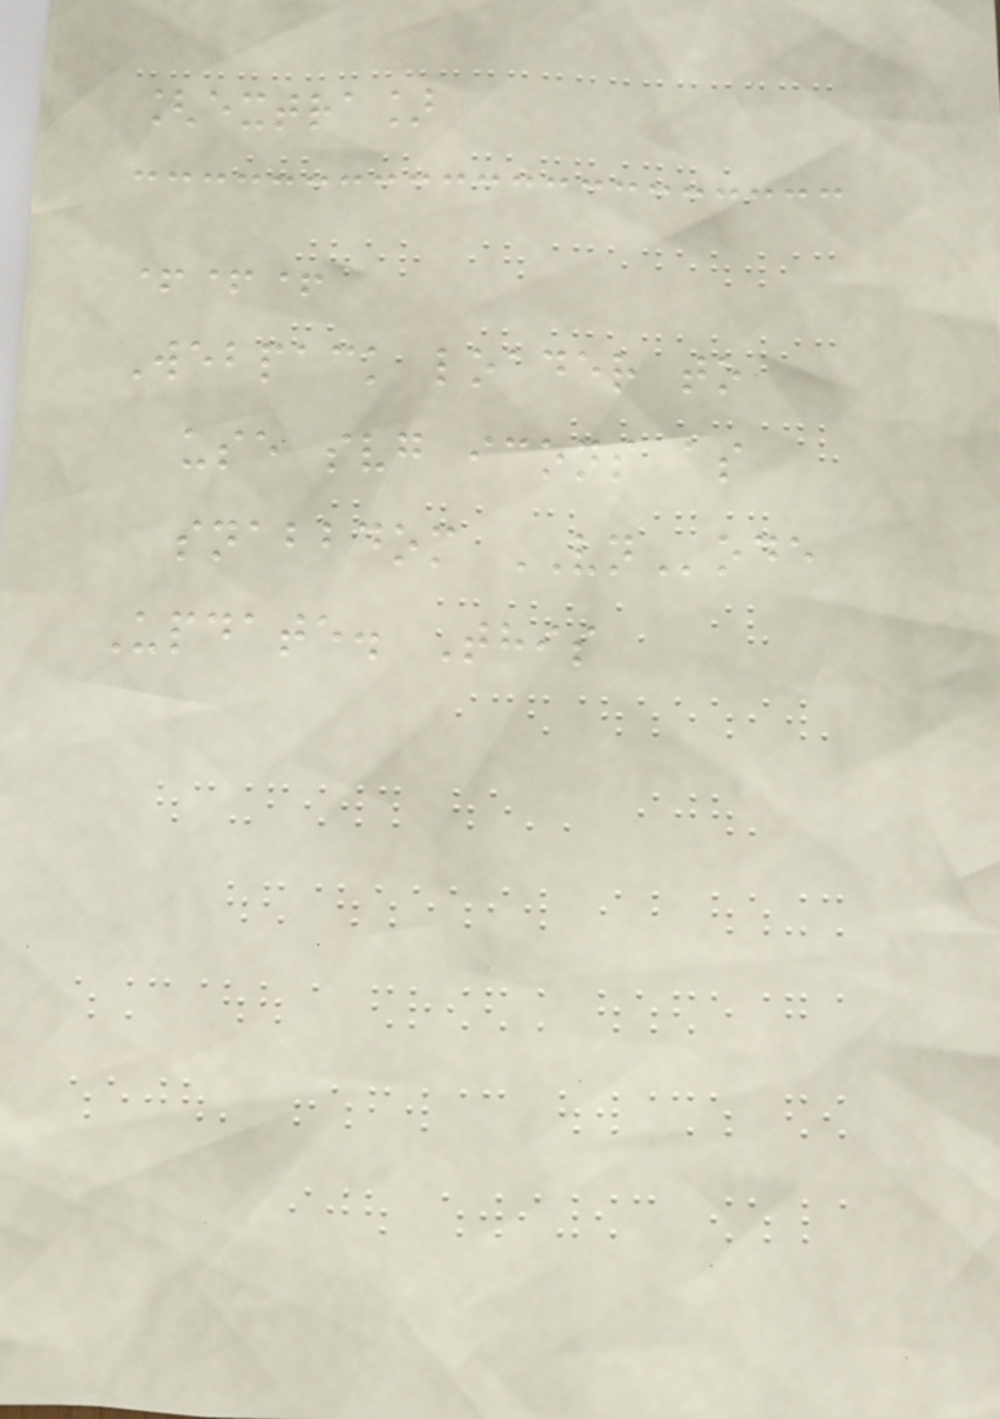[extra]
+++
Webpack loader to
use svg icons as
snabbdom VNode
Update. This
